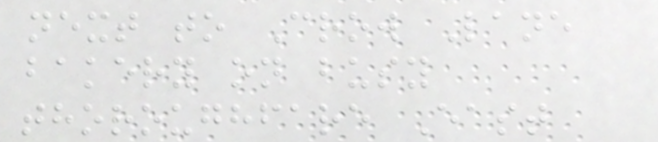next to Crow Lane
bakery on busy
thoroughfare East
